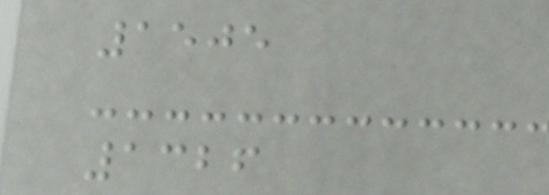1505
1326
